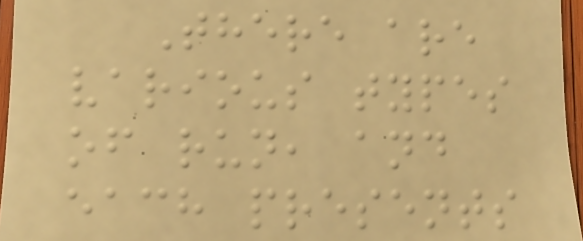There are
various types
of run, and
each presents
